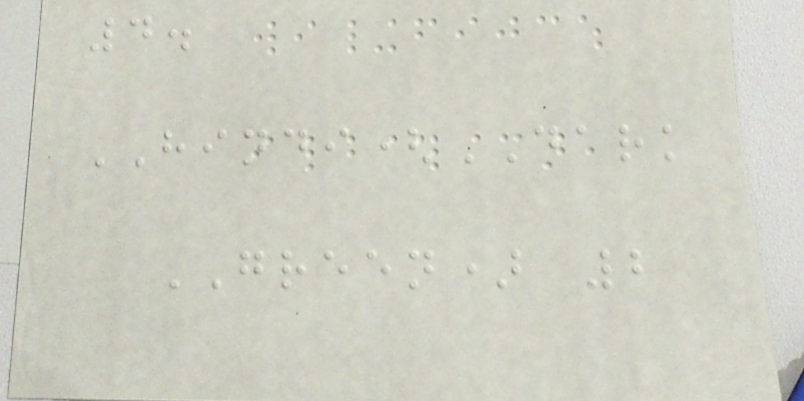4.
HINDI(DARK
GREEN) 2
